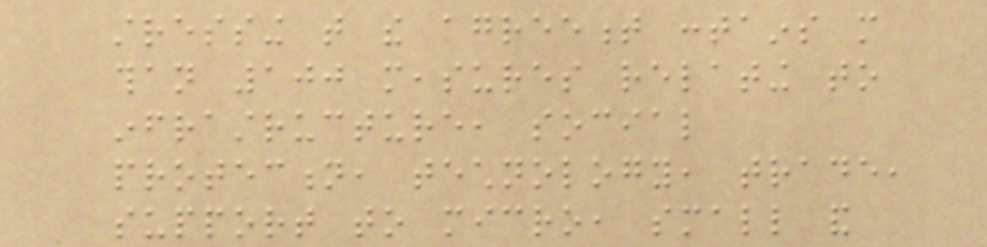stressing that the agreement contains more
than 100 measures relating to
infrastructure, social
protection, technology, trade,
support to micro, small and
